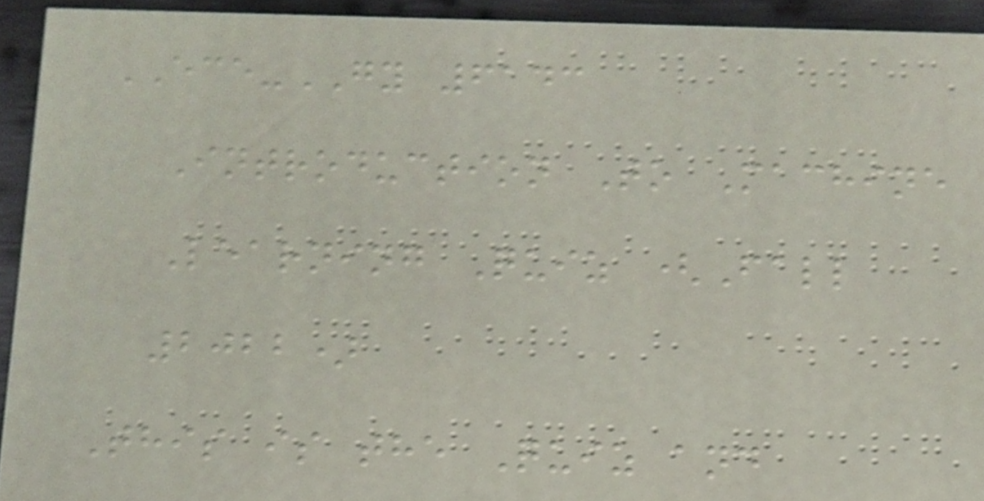ECE-GY 6143
Introduction To Machine
Learning Quiz (Fall
2022)
This is the Quiz and
